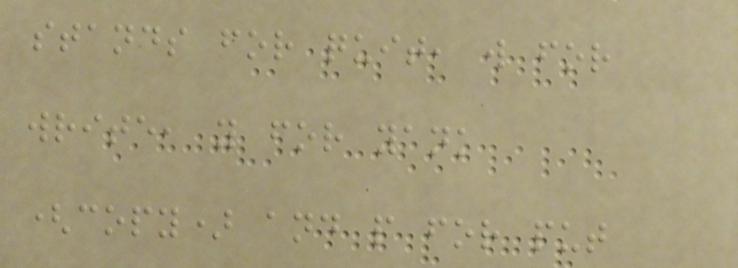stands for quit, w for
write, y for yank
(copy) and p for put
